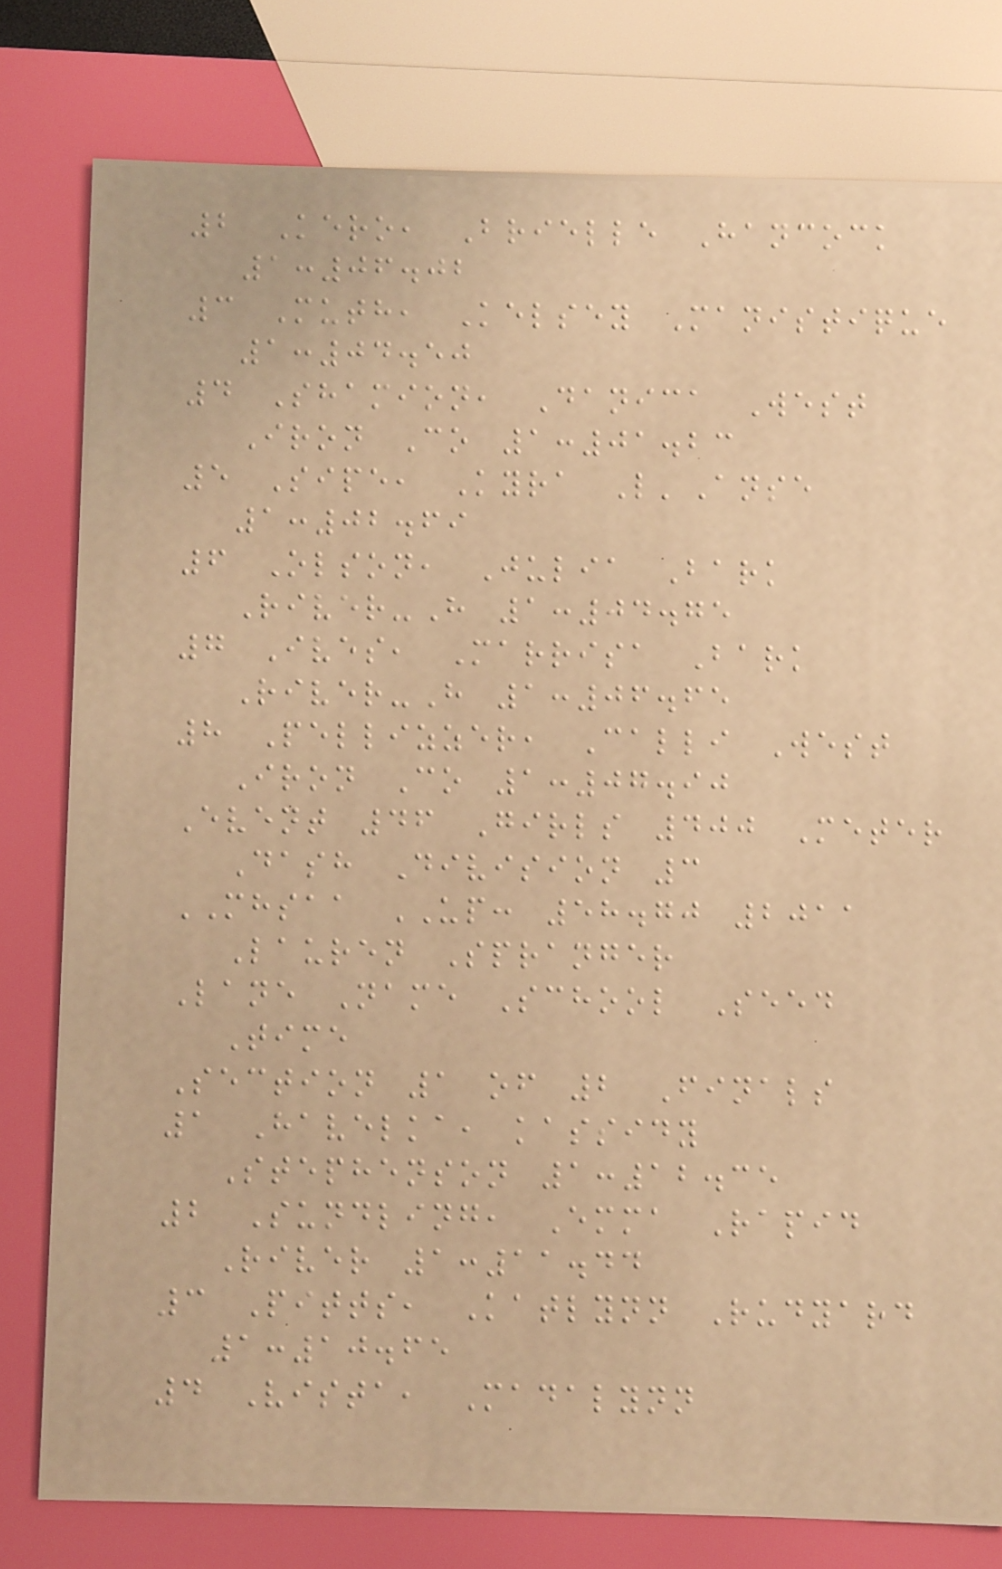2 Kero, Brielle Hancock
1:06.02
3 Muth, Kelsey Manistique
1:04.50
4 Shamion, Danica West
Iron Co 1:01.23
5 Sipe, Kyra L'Anse
1:02.69
6 Olson, Julia Bark
River-H 1:04.75
7 Ives, Marrisa Bark
River-H 1:06.65
8 Pellizzer, Calli West
Iron Co 1:07.90
Event 46 Girls 400 Meter
Dash Division 3
MHSAA UP: 58.70 2011
Lauren Spranger
Lane Name School Seed
Time
Section 1 of 2 Finals
1 Havelka, kassidy
Stephenson 1:12.35
2 Sundling, Emma Rapid
River 1:11.44
3 Pitts, Katlynn Rudyard
1:10.65
4 Vista, Madalynn
